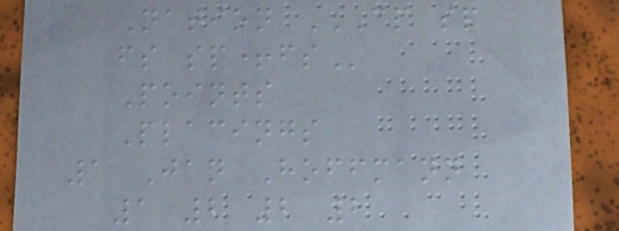Nation CP SP
FS SP+FS
Points
Placings
1 Jan Hoffmann
1 2 2 2
